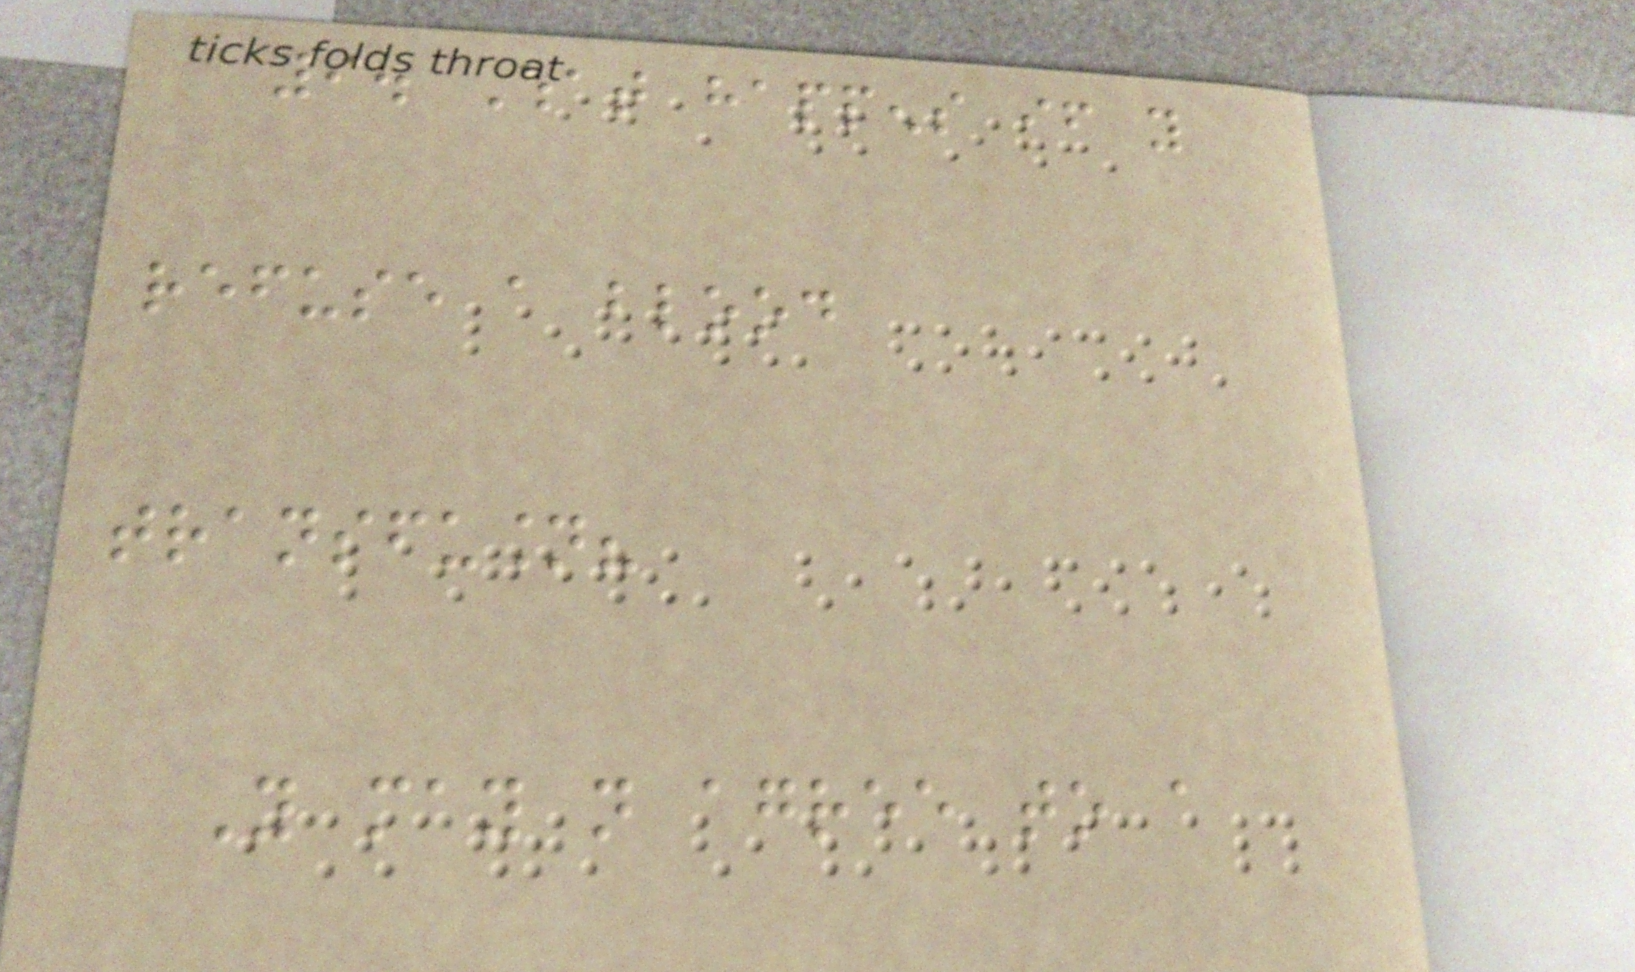9. What happens if you
refuse a blood
transfusion?
You may not agree to a
